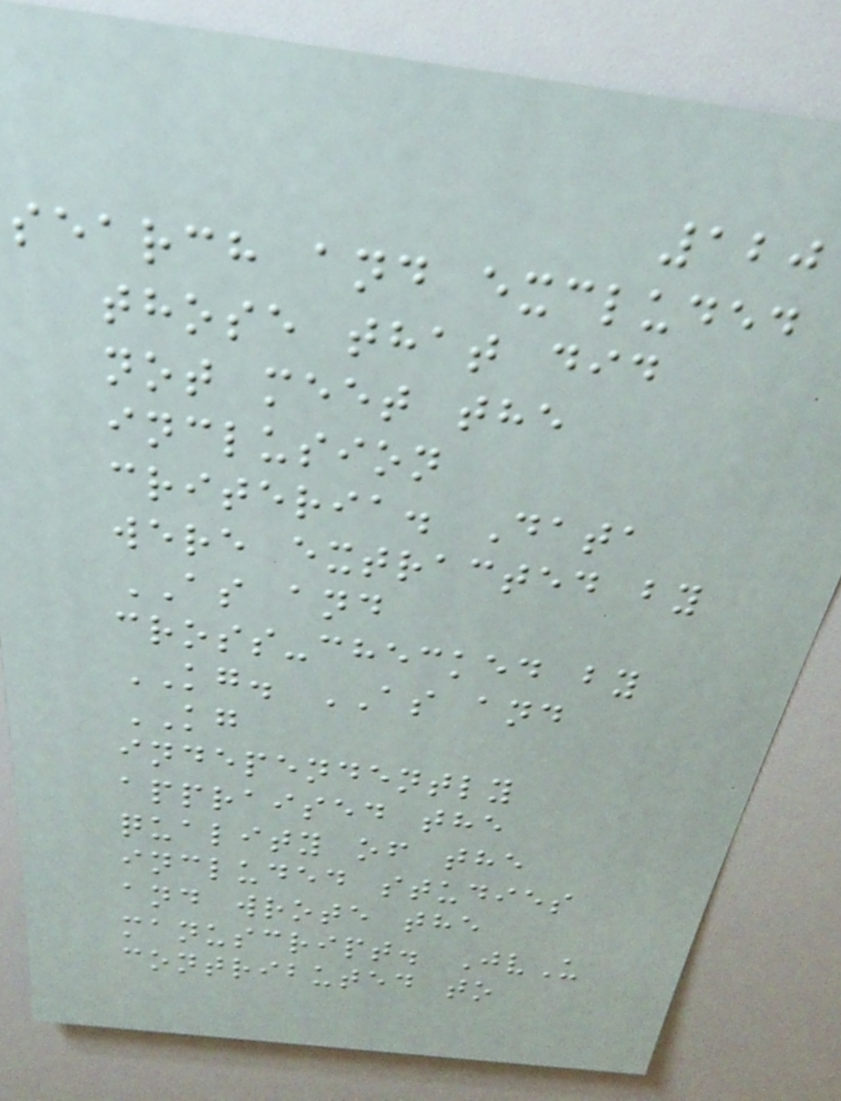120
search and excluded
those that did
not meet the
inclusion
criteria. Data
were extracted by
AS and
cross-checked by
KG. AS and
KG
independently
appraised the
quality of the
included studies
and wrote the
manuscript. JvU
contributed to
